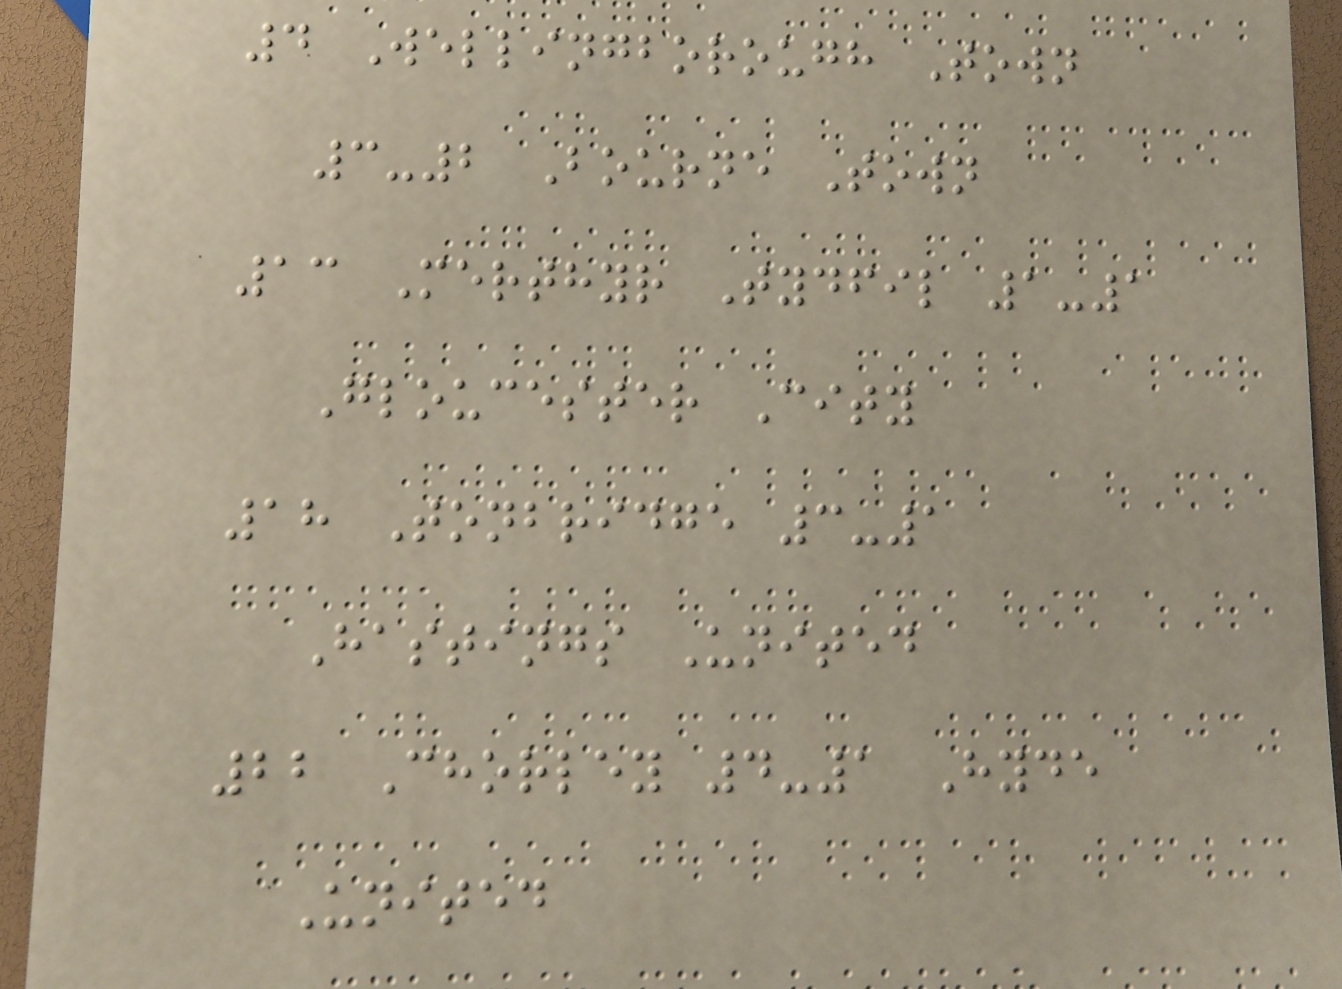4 Wellingborough Town
3-2 Bourne Town
13 Merthyr Tydfil 1-1
Gloucester City
18 Tonbridge 3-1
Hastings United
22 Chorley 4-1 Hyde
United
